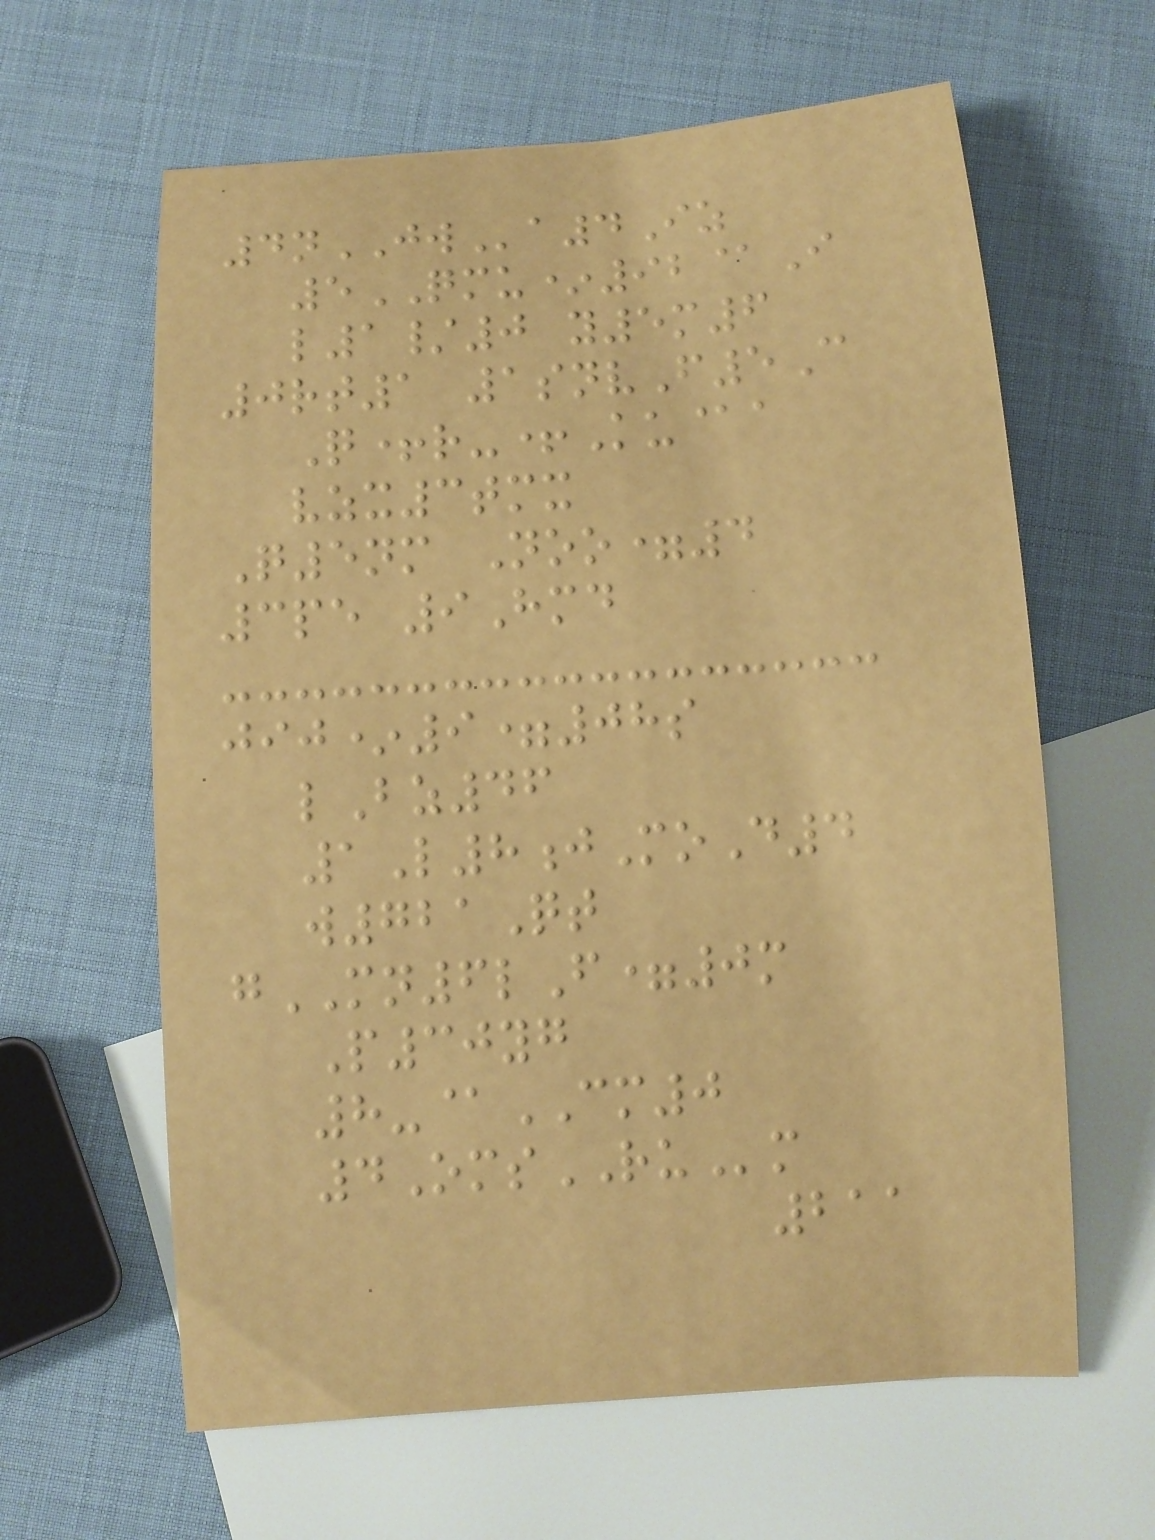4nJWa4Iz
5QMU*92@I
l1/0 y5m6
0rt1 1snvF5C
Q+r-+Ku@a
vzx3tmx
Q5nm Noo=4
3pe 9Hmd
jij*9=08s
lBz46
1L8jMoD4
w721Qt
gMN6lF=0m
P30yg
8-@CM0
4OmsRUm
211
